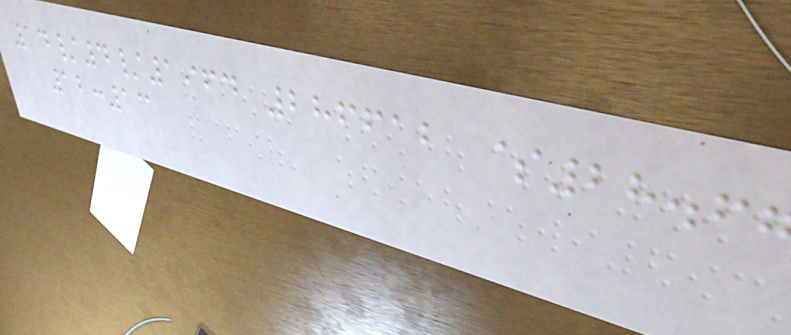14/4/1964 286612 $28.67
12:13
